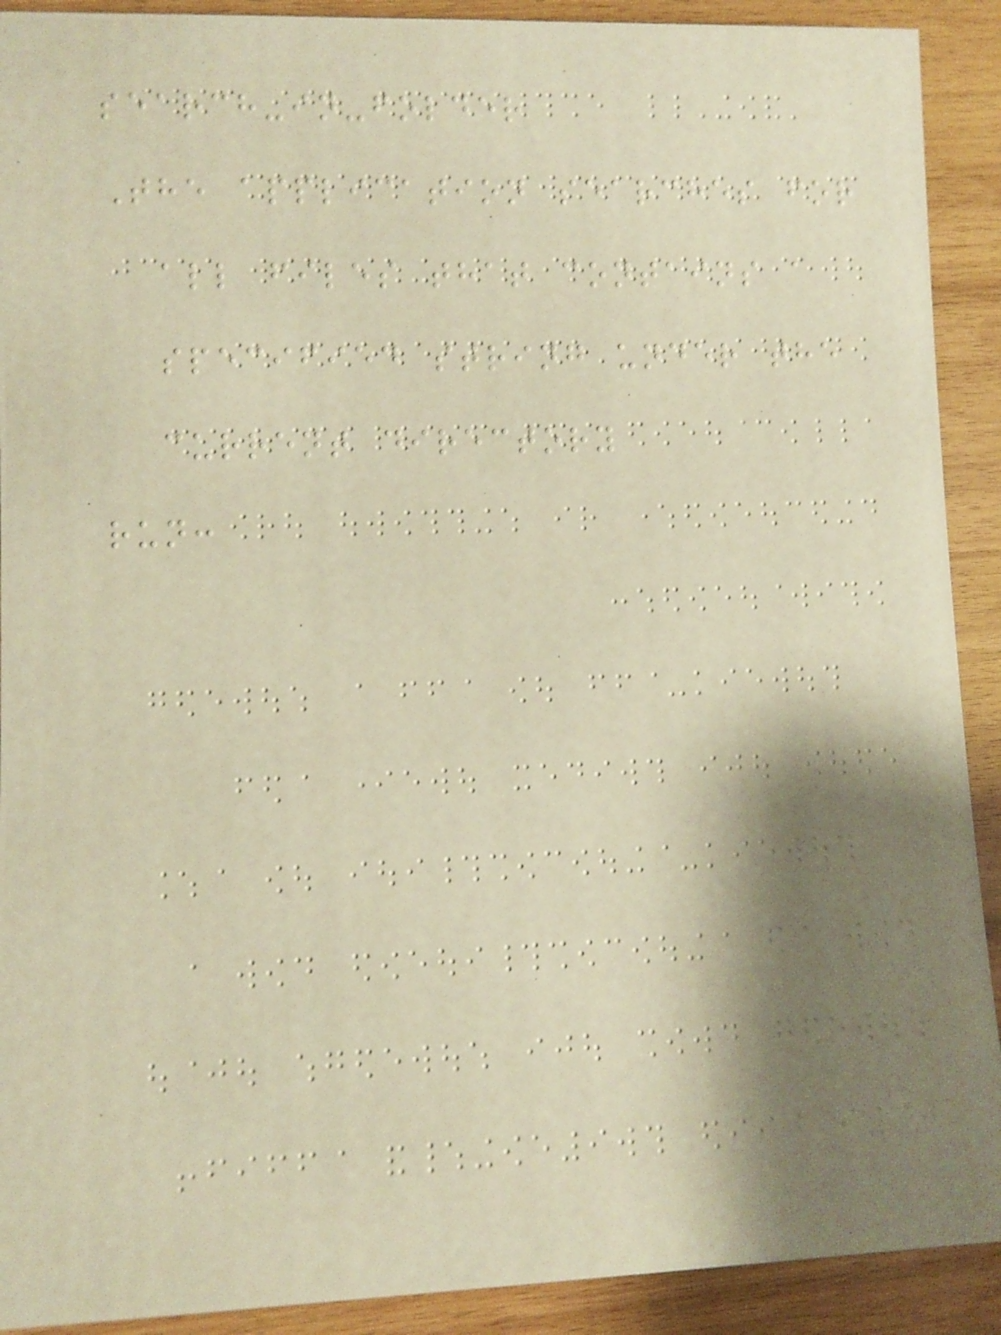search-in-folder
The application searches for
all files that contains a
specified string under the
current directory
run:
